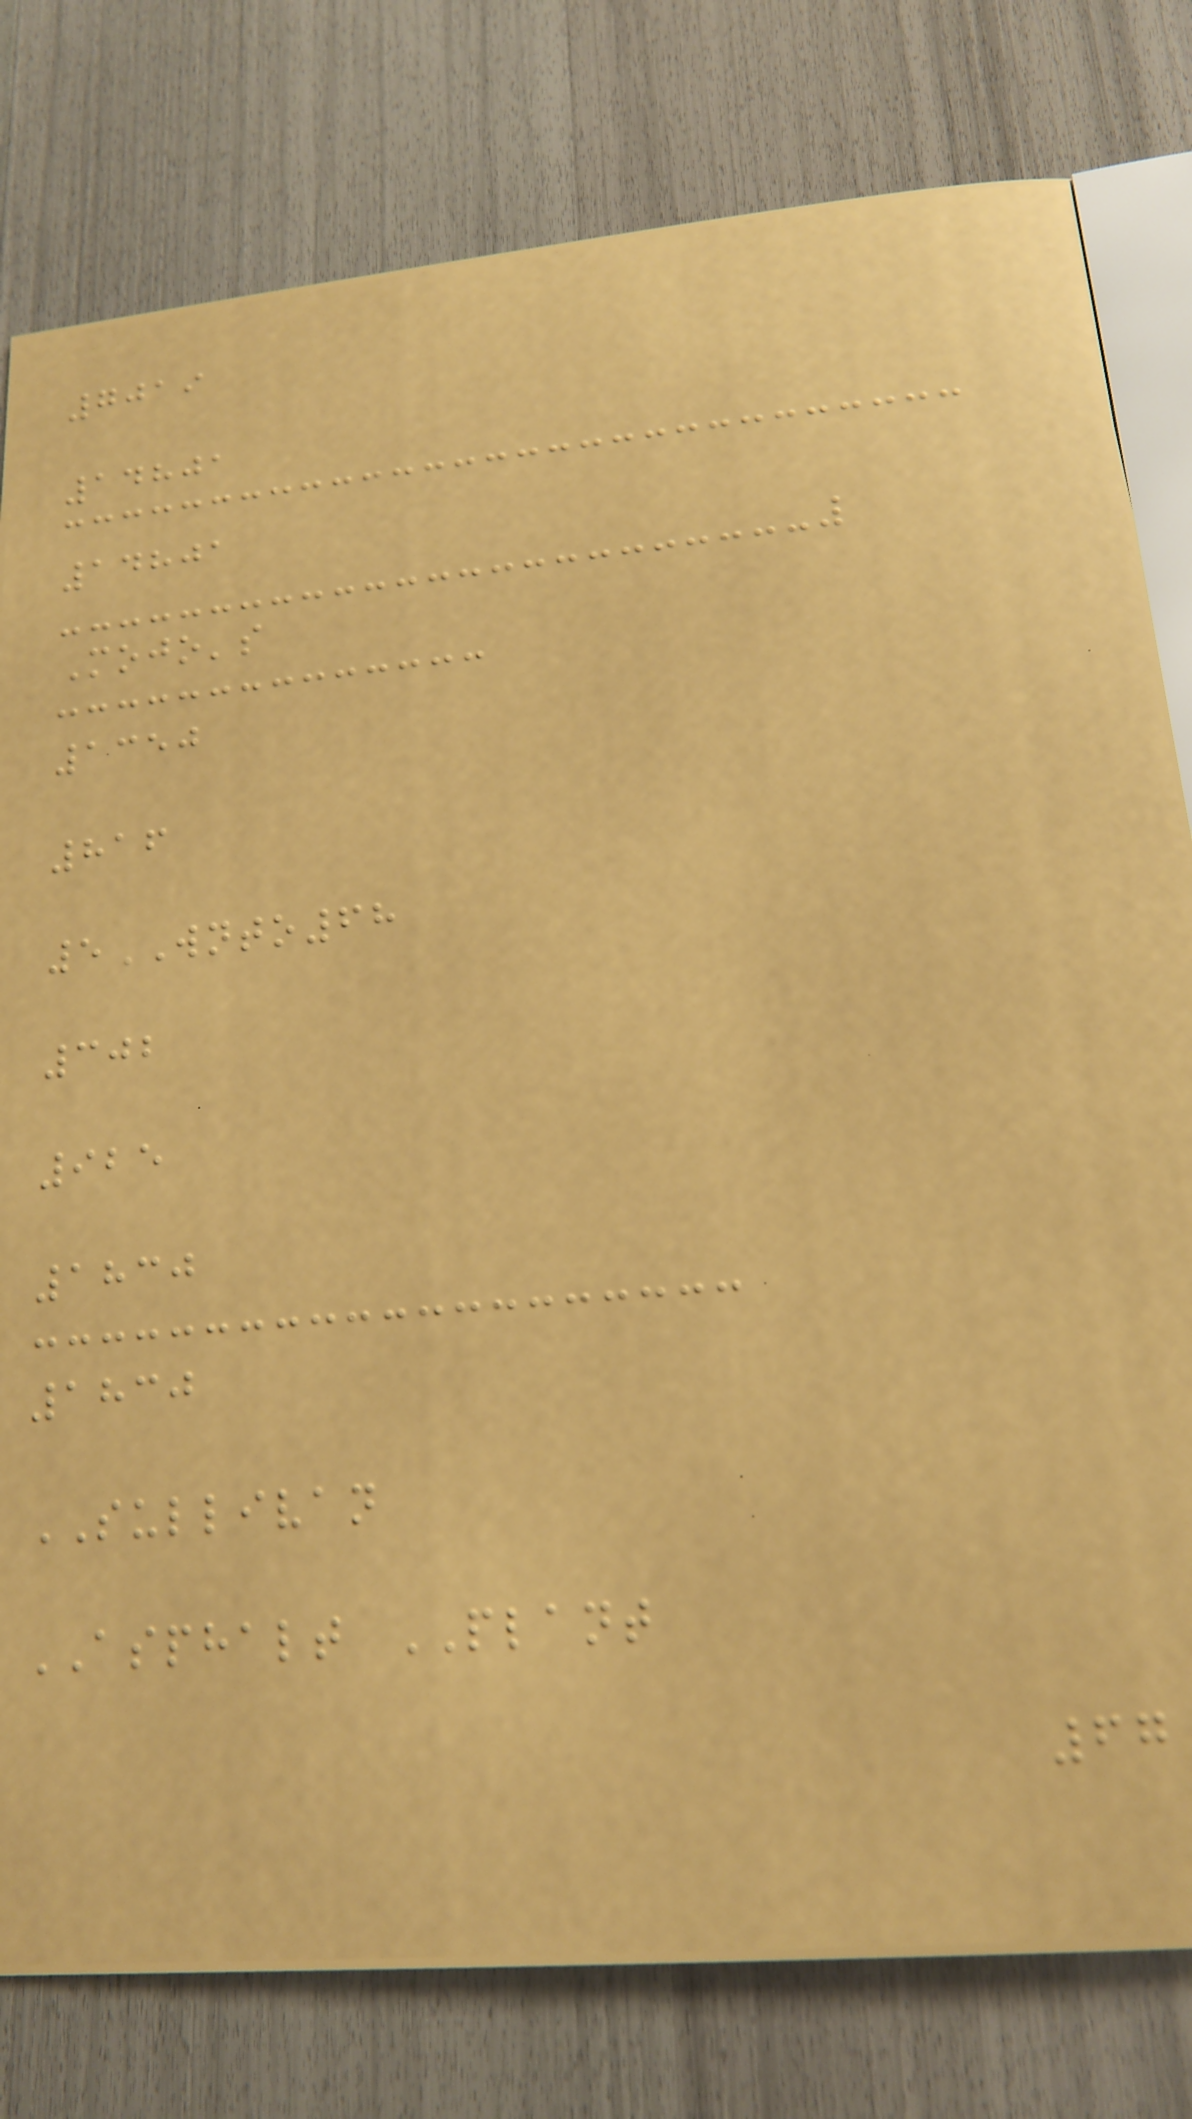7019
14801
14801
Mojo's
1350
816
5WNTO68
302
925
1830
1830
SULLIVAN
ASPHALT PLANT
67
